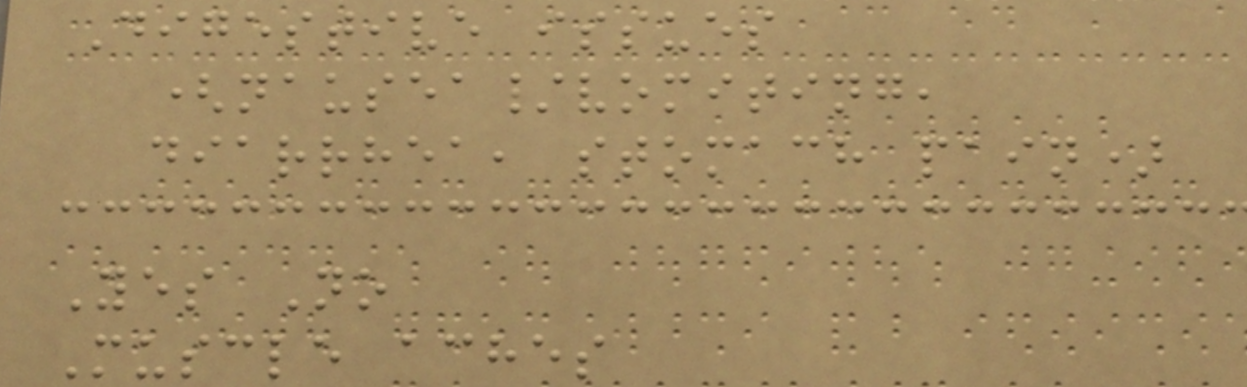Digestive issues
(nausea/vomiting,
diarrhea, stomach pain)
Yes No
Muscle aches
